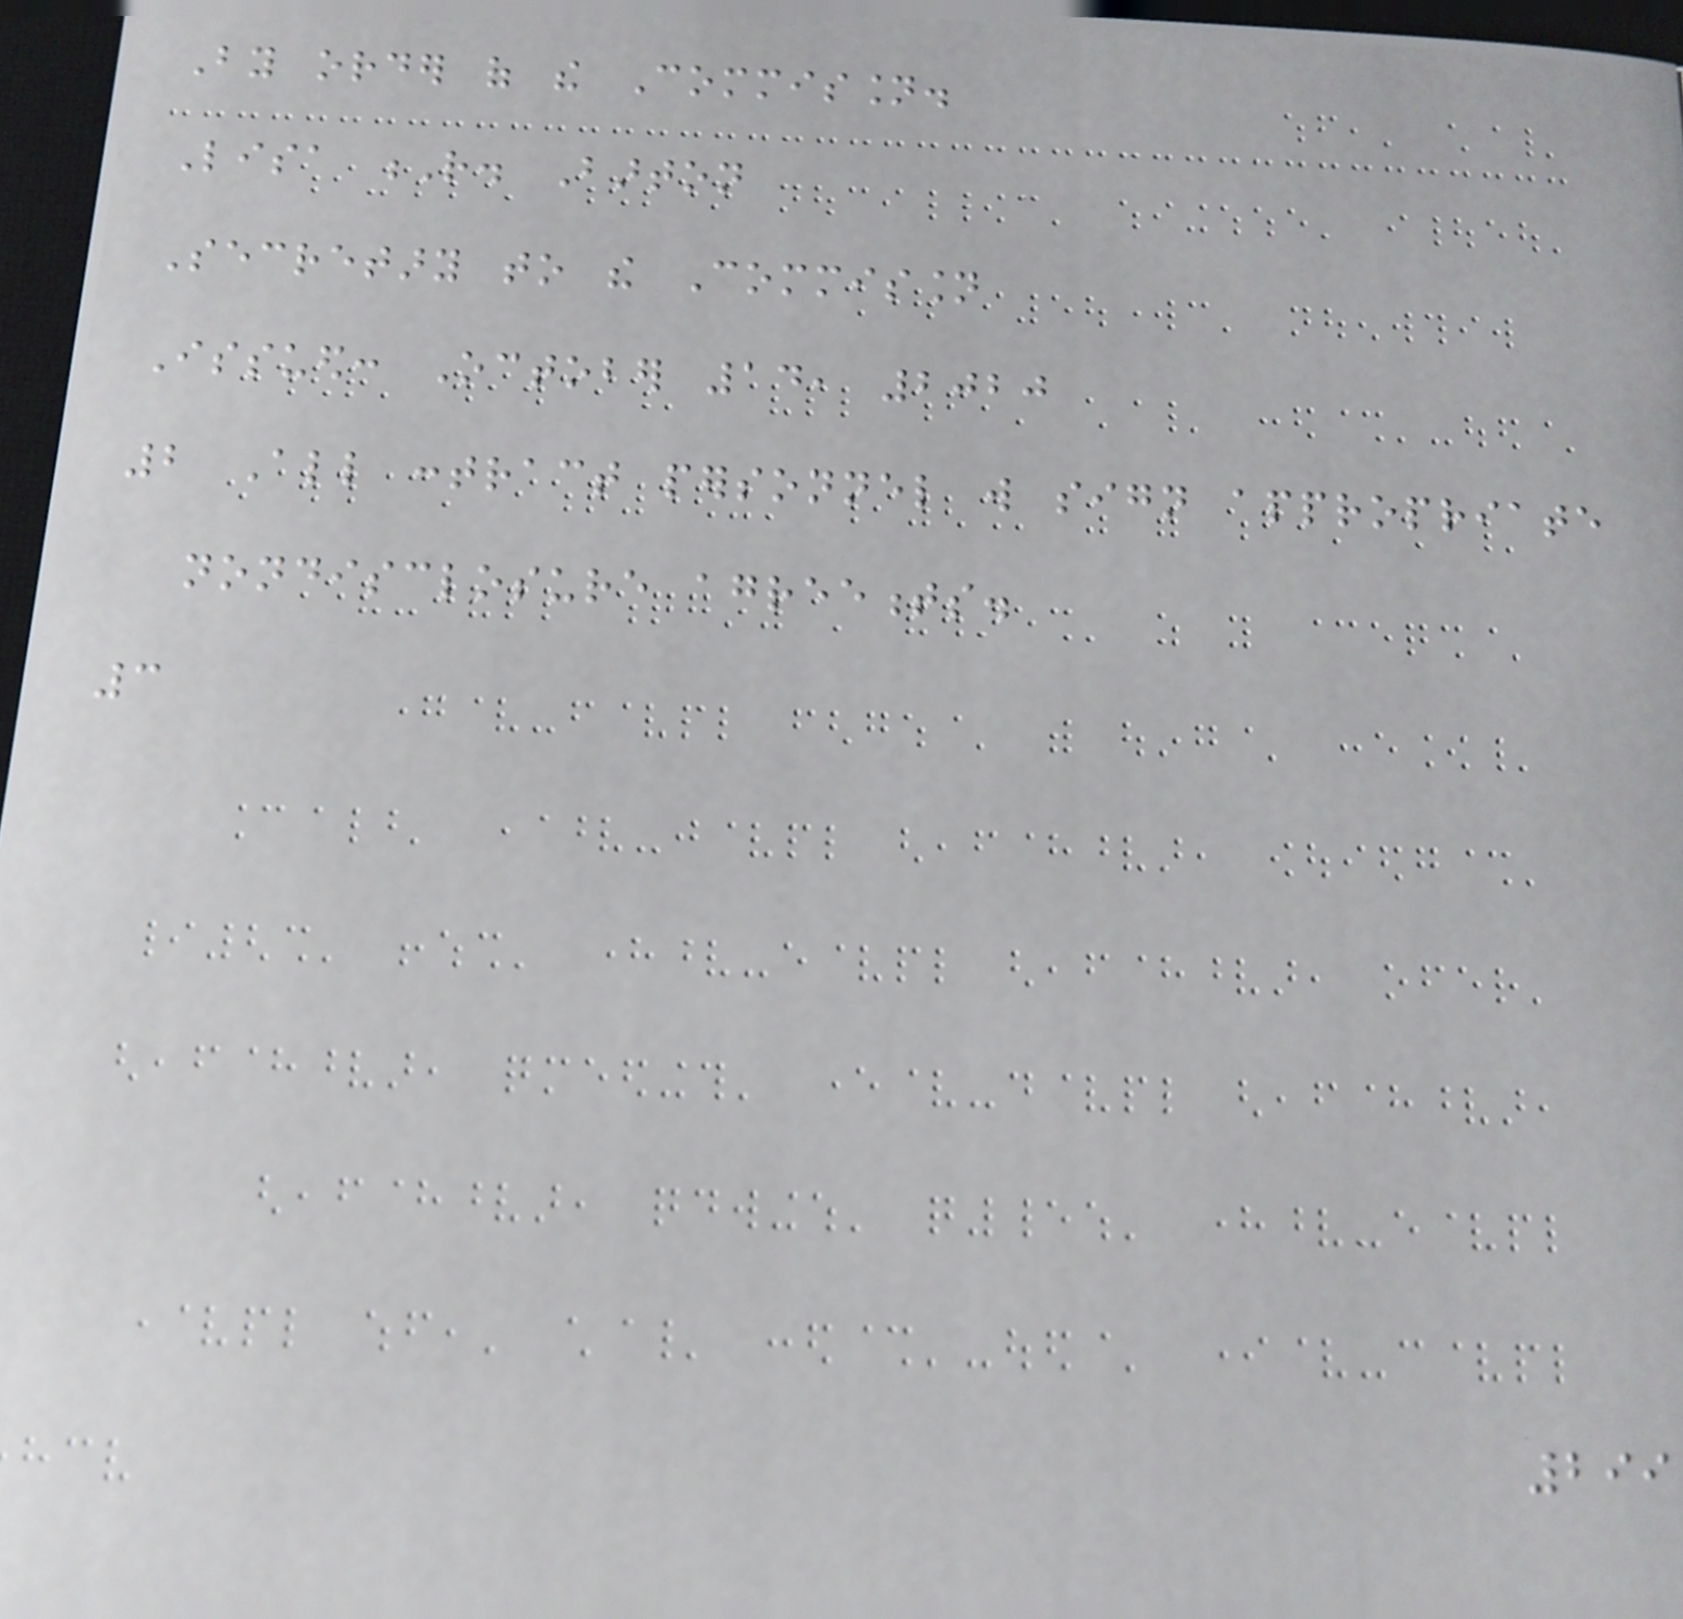By order of the Commission.
Lisa R. Barton
Secretary to the Commission
Issued: October 14, 2020
2 All contract personnel will sign appropriate
nondisclosure agreements.
3
299
